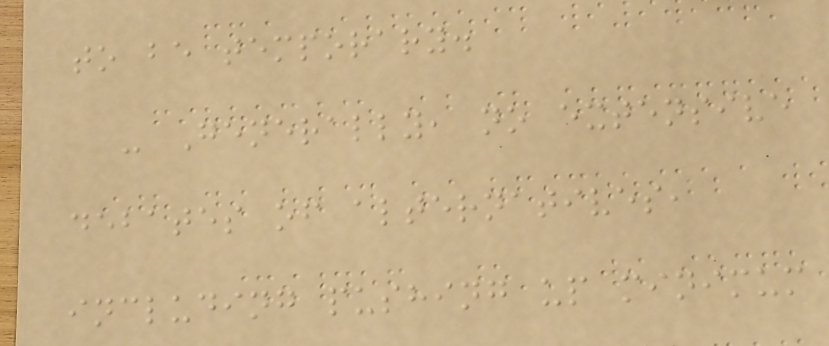to be temporary.
- Generally, no extensive
debates of alternatives,
including pushing up minimum
